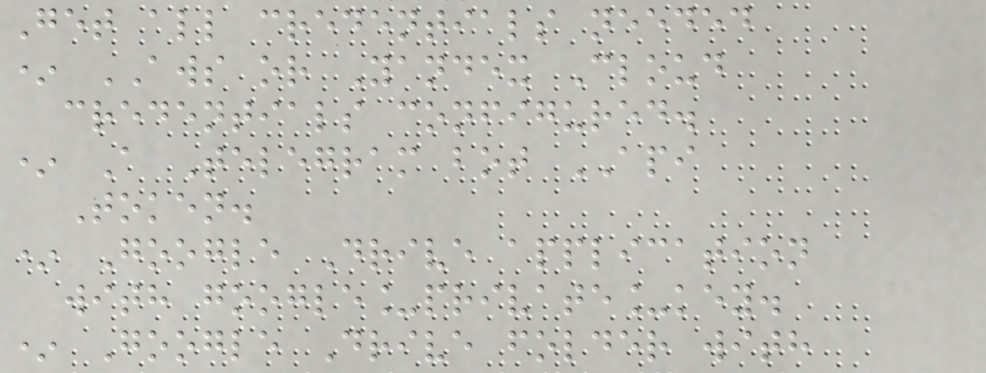Get all credentials needed
* AWS or Yandex Cloud
credentials configured.
* A Telegram bot API
Token.
* Google Drive application
with google_private_key.
* Google Drive folder with
